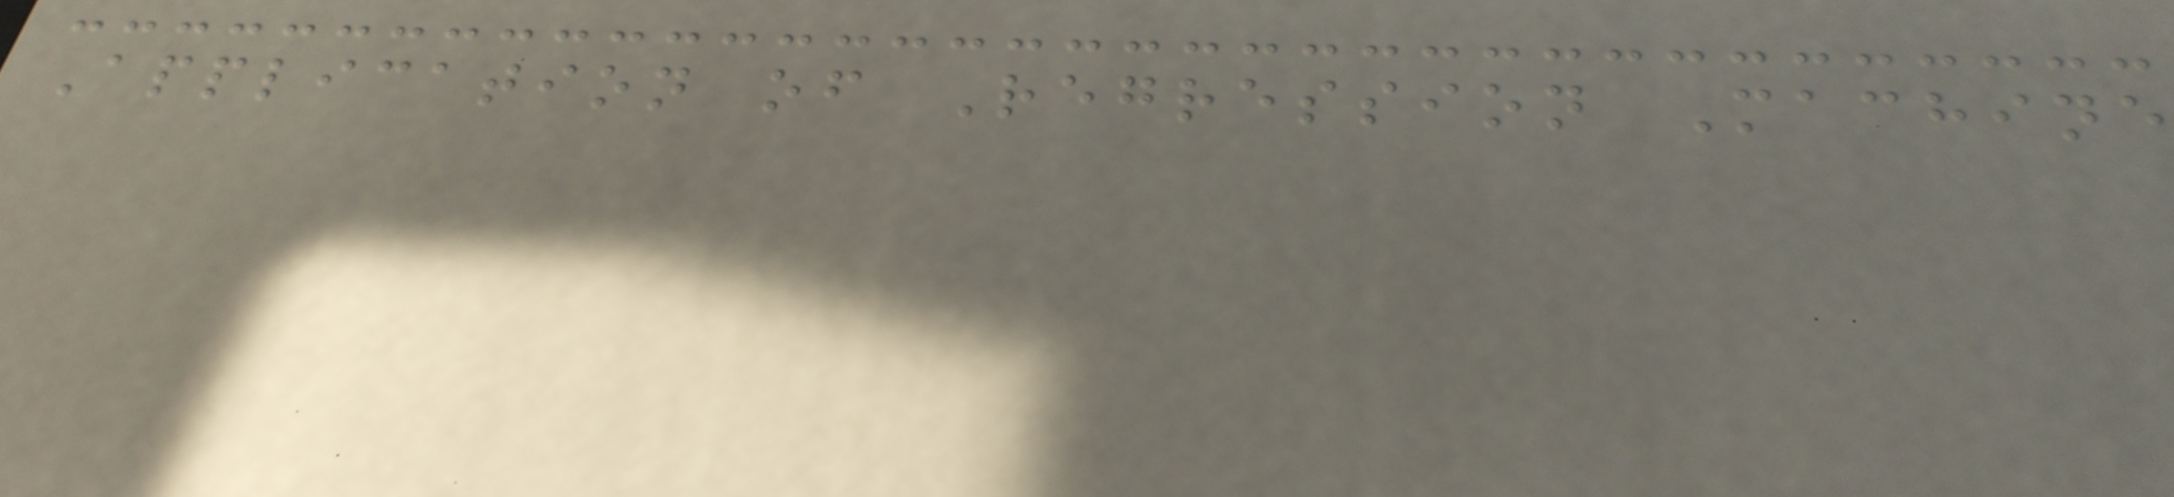Application of Regression Machine
